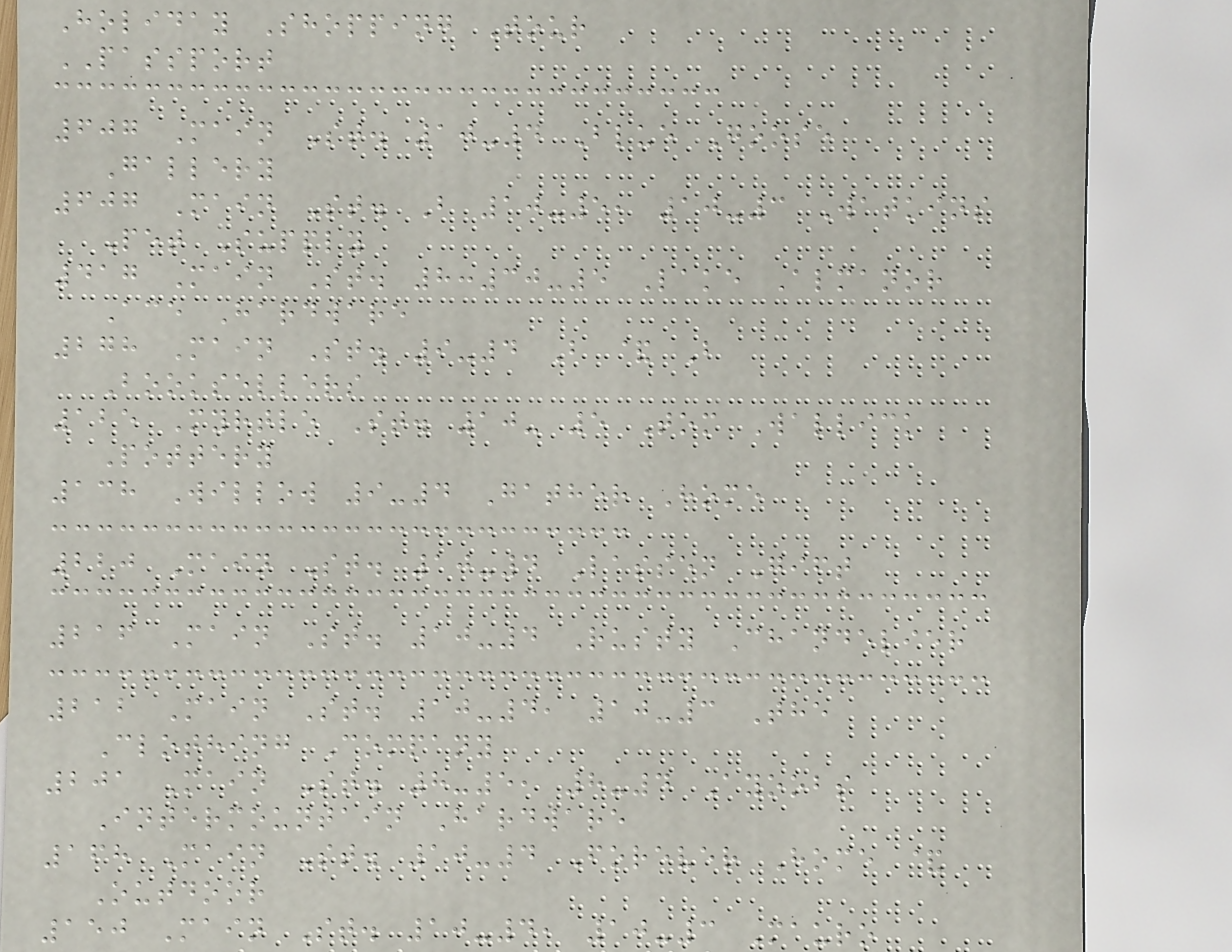Holiday Shopping Tour
PASSPORT
607 Main St. 10-4 Blue Goose
Gallery
607 Main St. B 10-5, 10-3 Watkins
Pet Supply
417 Main St. 8:30-5 Lake Almanor
Ace Hardware
278 Main St. 9-4 B & B
Booksellers
125 Myrtle St. 10- 5 Tom Wallick
Pottery
138 Willow 9-4 Gather Home
220 Main St. 10-4 Lassen Gift
216 Main St. 10-4 Rusty Chandelier
212 Main St. 10-4, 10-3 The
Clothing Company
201 Main St. 8-5, 8-4 Ayoobs
Intermountain Hardware
168 Main St. 10-4 Forever Home &
Outdoor
150 Main St. 10-4, 10-3 Mauro
